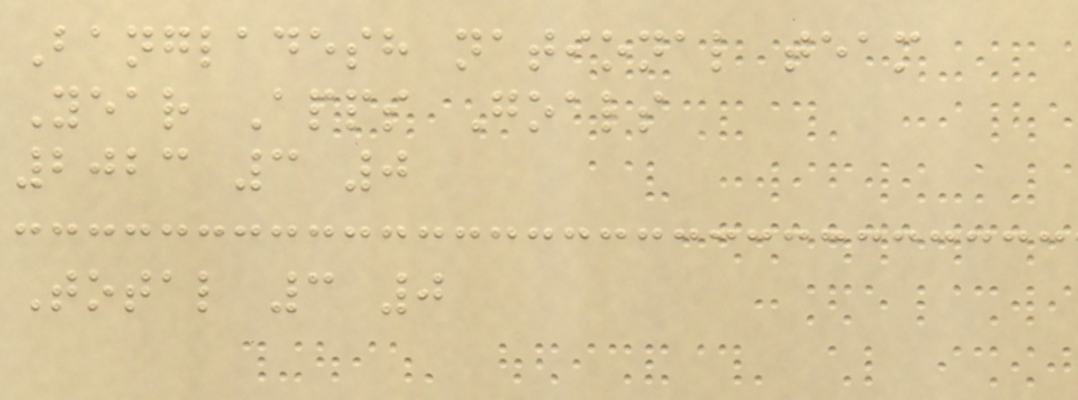Bangladesh national team
Year Apps Goals
2023 3 0
Total 3 0
